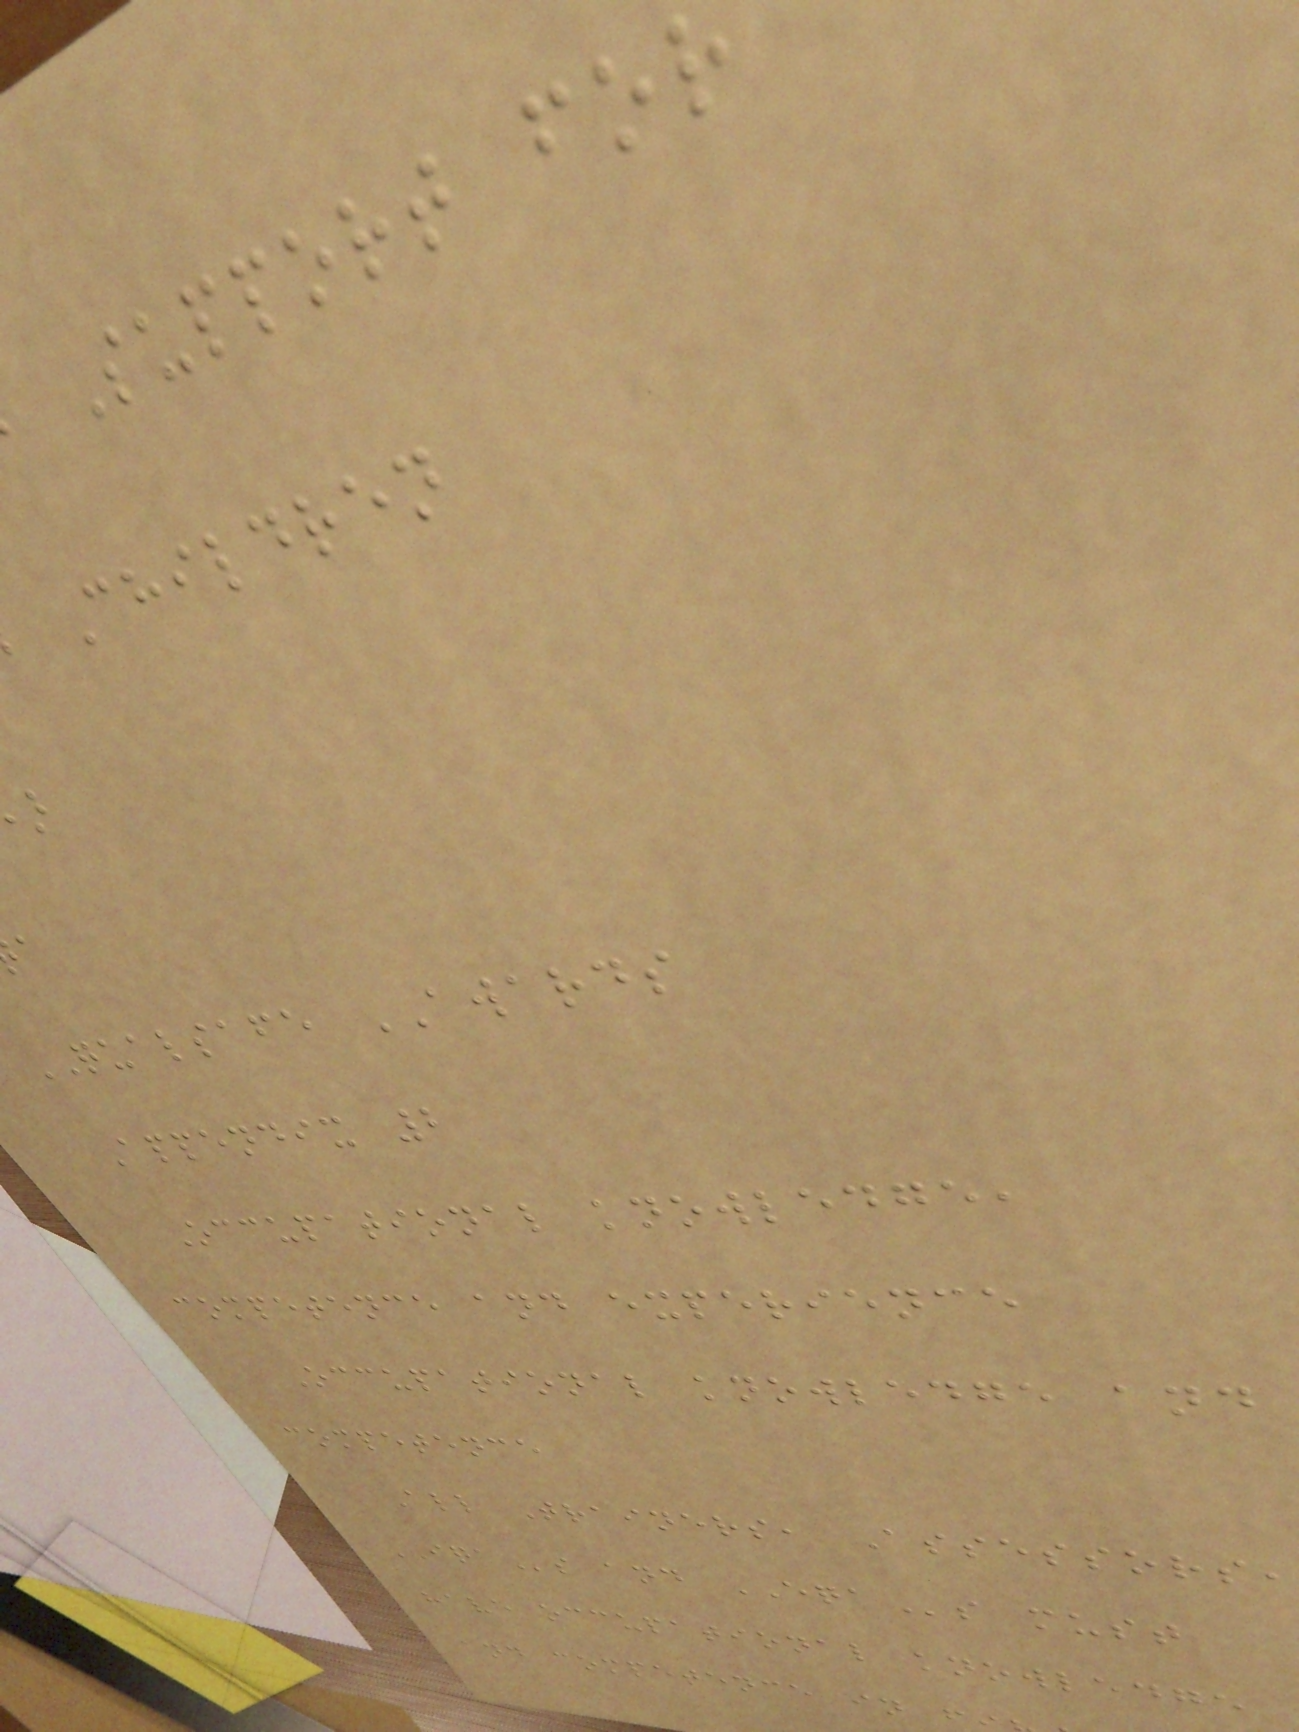Support for
Children
QUALSAFE AWARDS
Appendix 2
Occupational knowledge,
competence and experience
Occupational knowledge and
competence
All Trainers, Assessors
IQAs and EQAs must
have occupational knowledge
and competence in f
